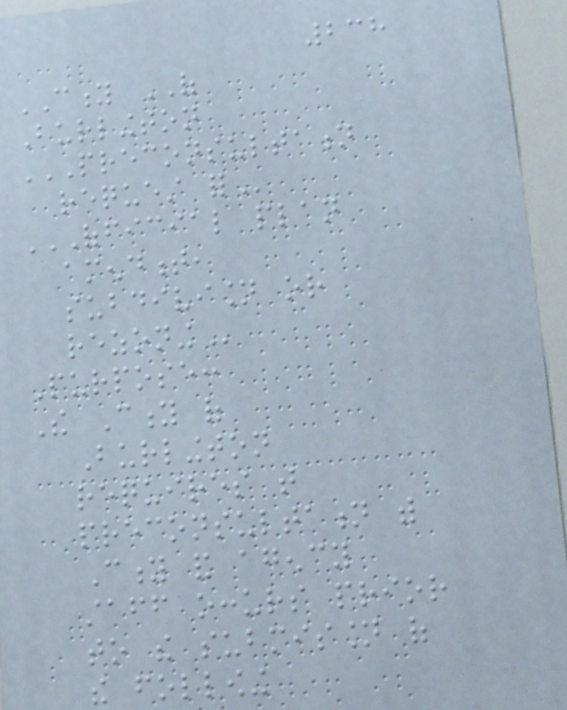238
CITY OF
Burlington
PRECONSULTATION
REQUEST FOR
OFFICIAL PLAN
AMENDMENT,
SUBDIVISION OR
REZONING
Purpose:
The City of
Burlington
requires that
preconsultation with
City and agency
staff occurs prior
to the submission of
the following
